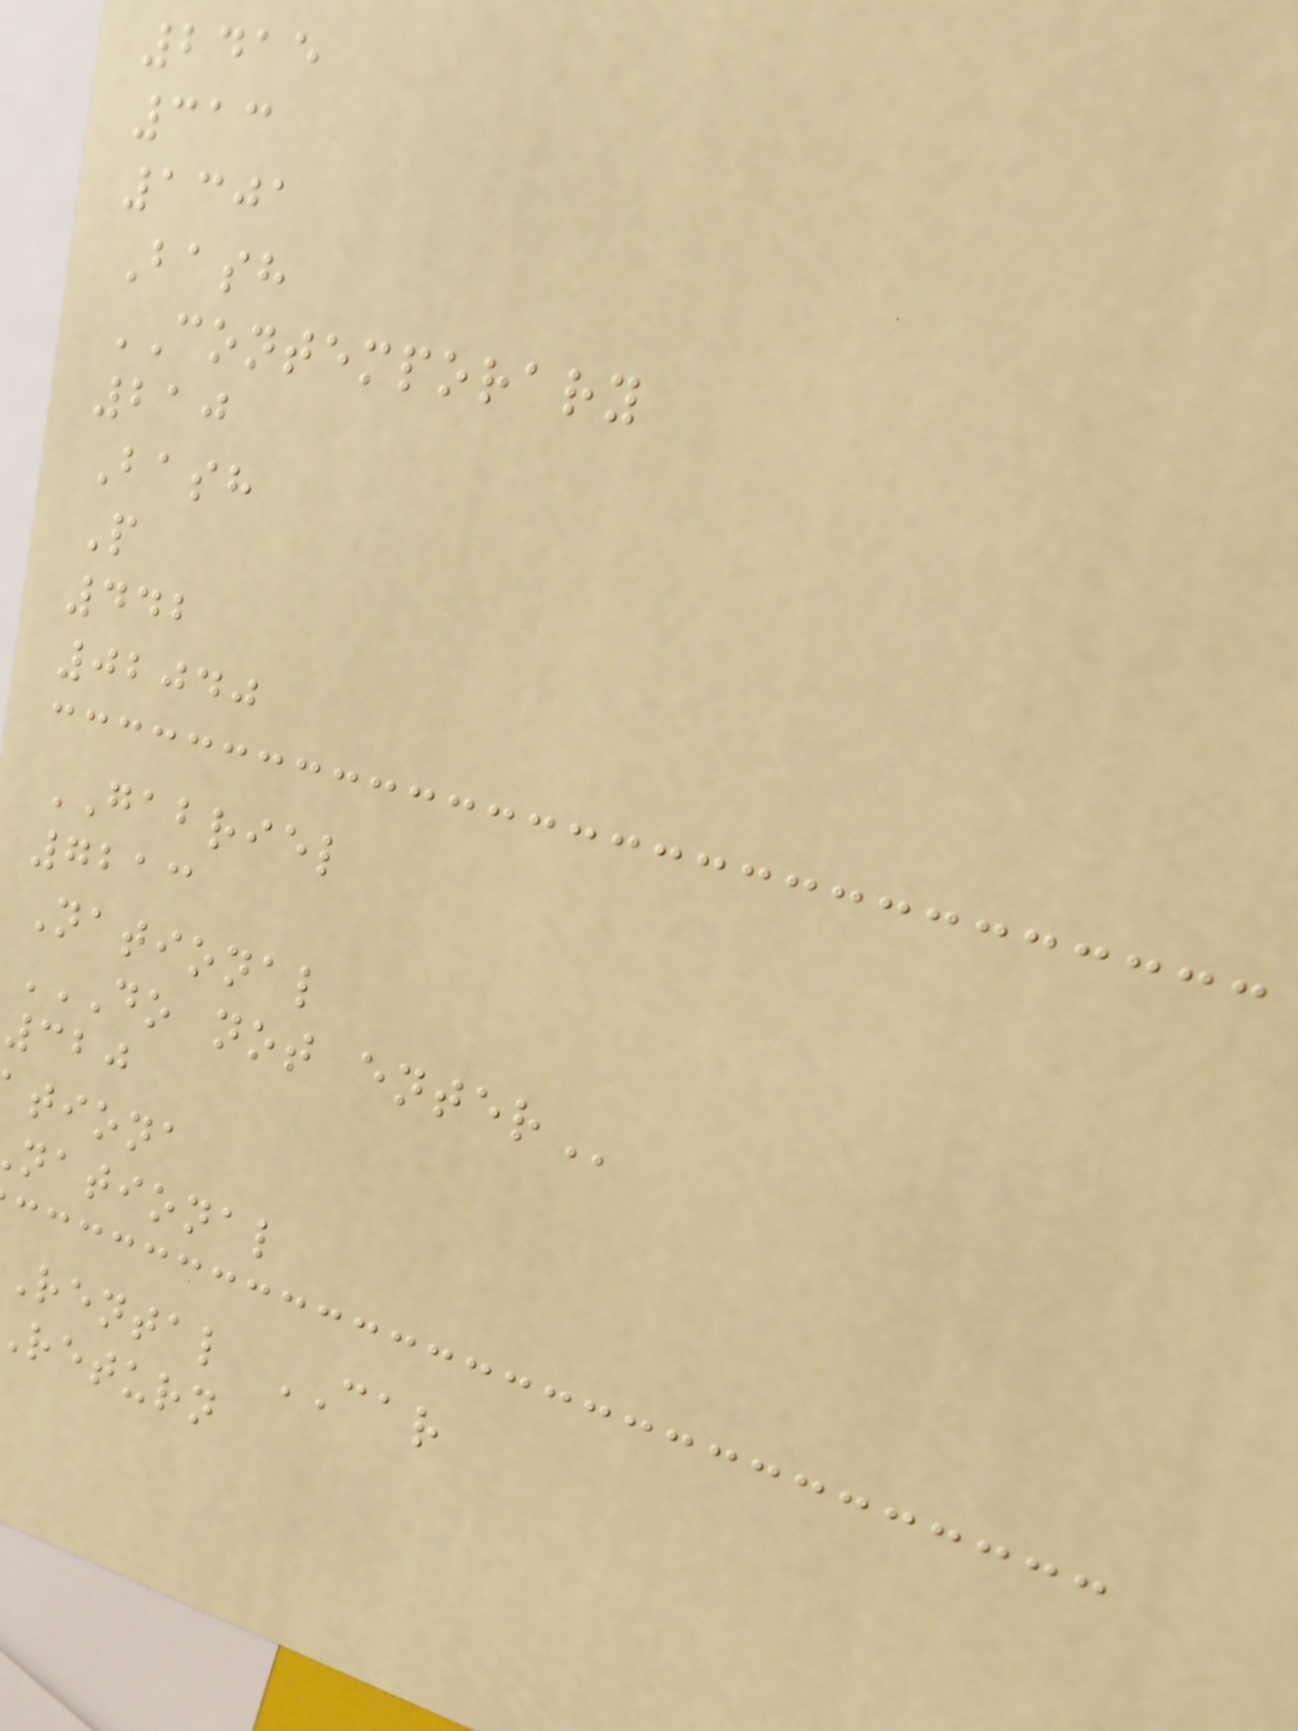2415
313
1301
Bash
CONTEMPORARY
210
Bash
P
442
02040
GABRIEL
7213
National
DO NOT ENTER
320
tiona
national
rental CAR
return
